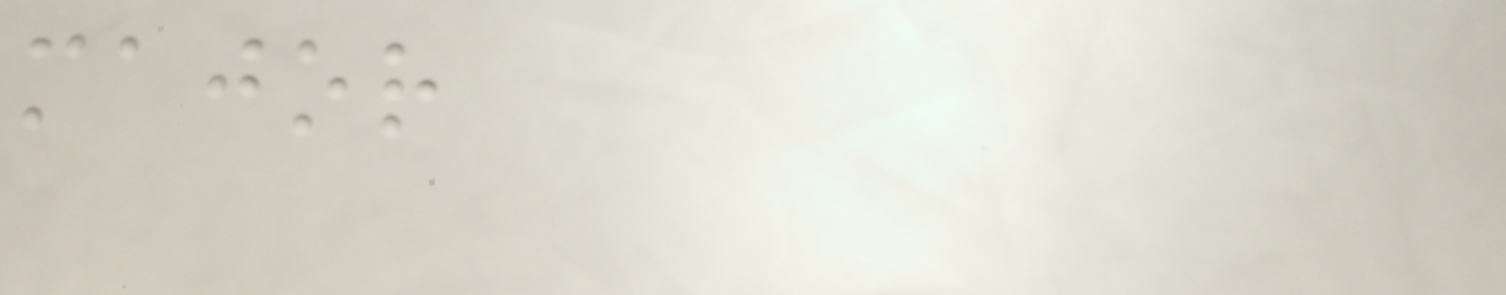major
